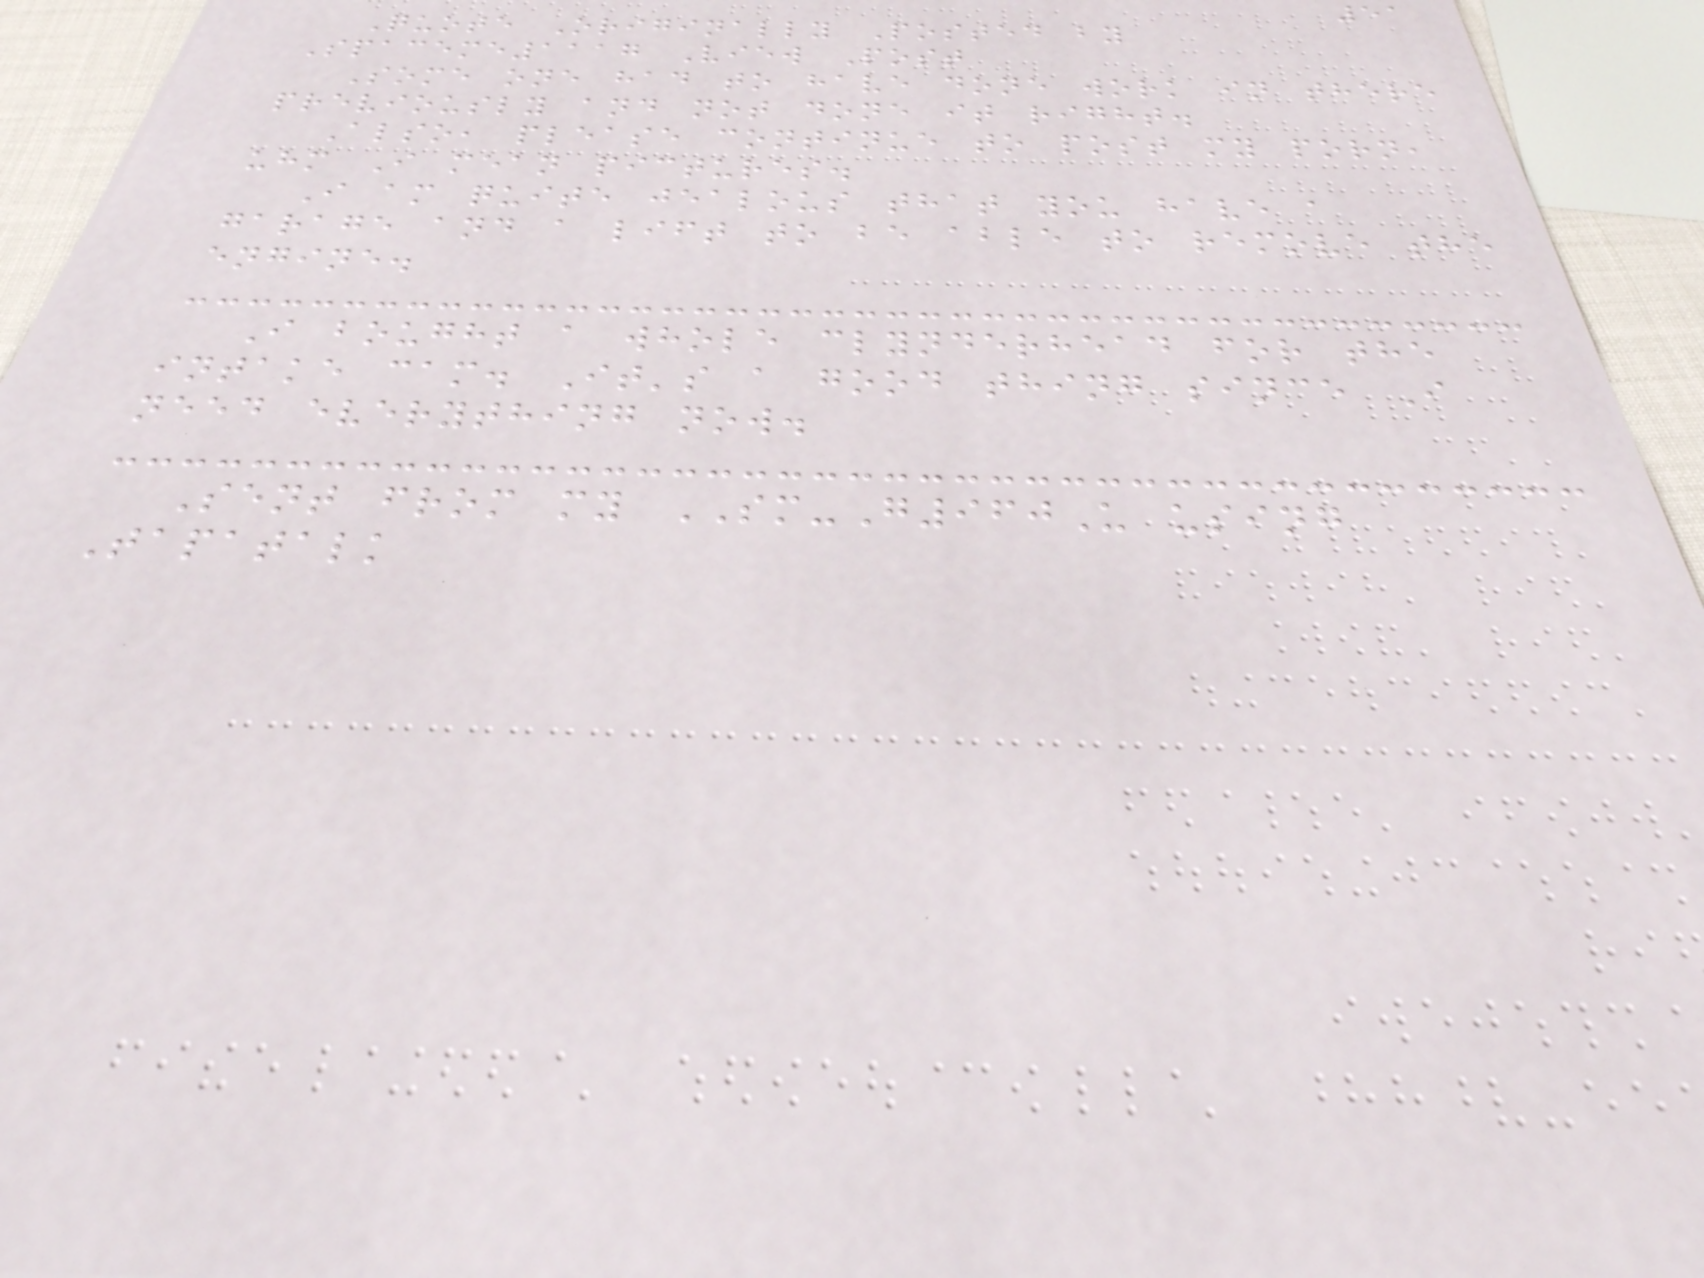51
Quote Originally Posted by
Spaceme1117 View Post
Some one had to have done work in there
previously and not done it right.
Also, please continue to post my porn,
uhm I mean pictures.
I am quite jealous that you have a
garage and a lift to be able to remove the
engine.
I bought a whole clynderhead for the
intake cam. It's a good thing since I
need everything now.
Sent from my SM-G960U using
Tapatalk
